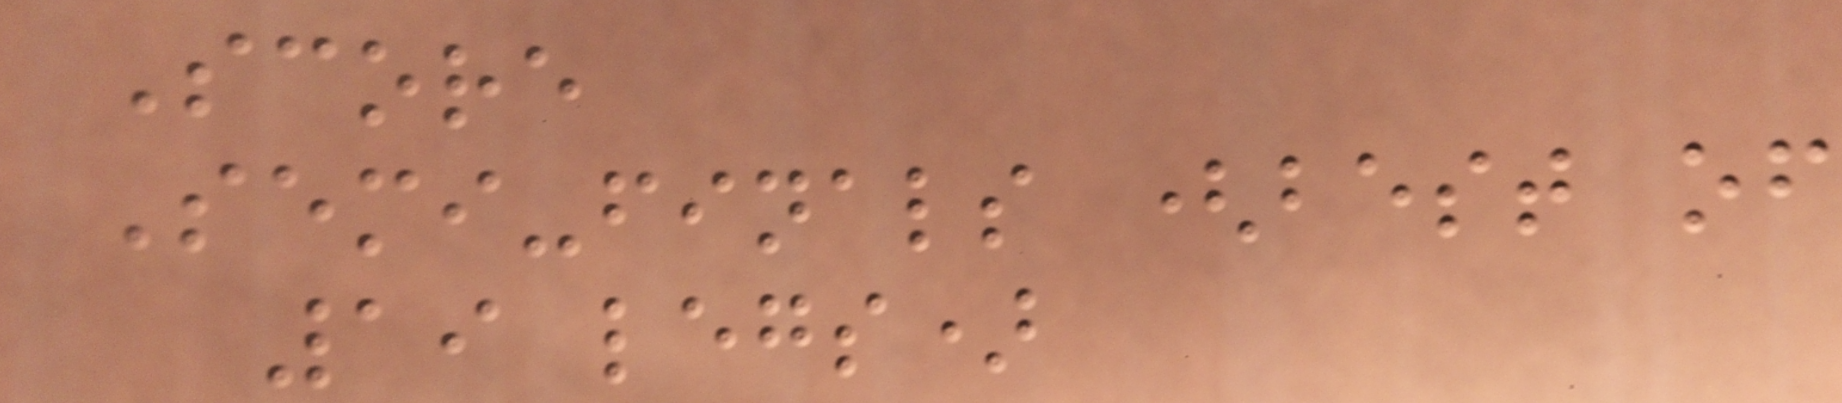Score
Semi-finals (best of
19 legs)
